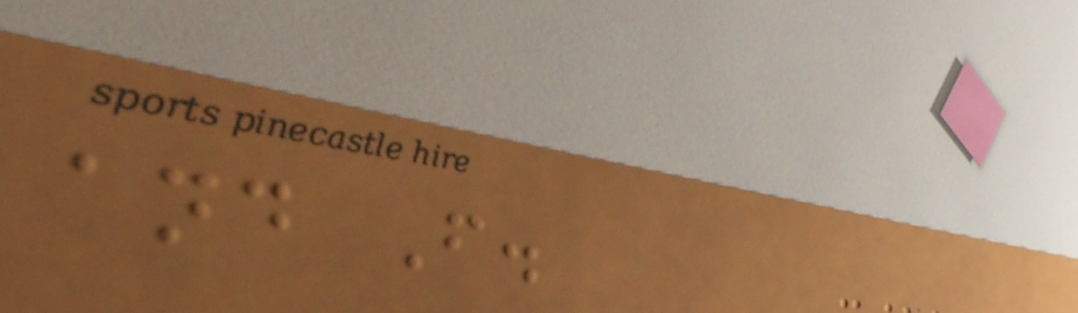and F.
